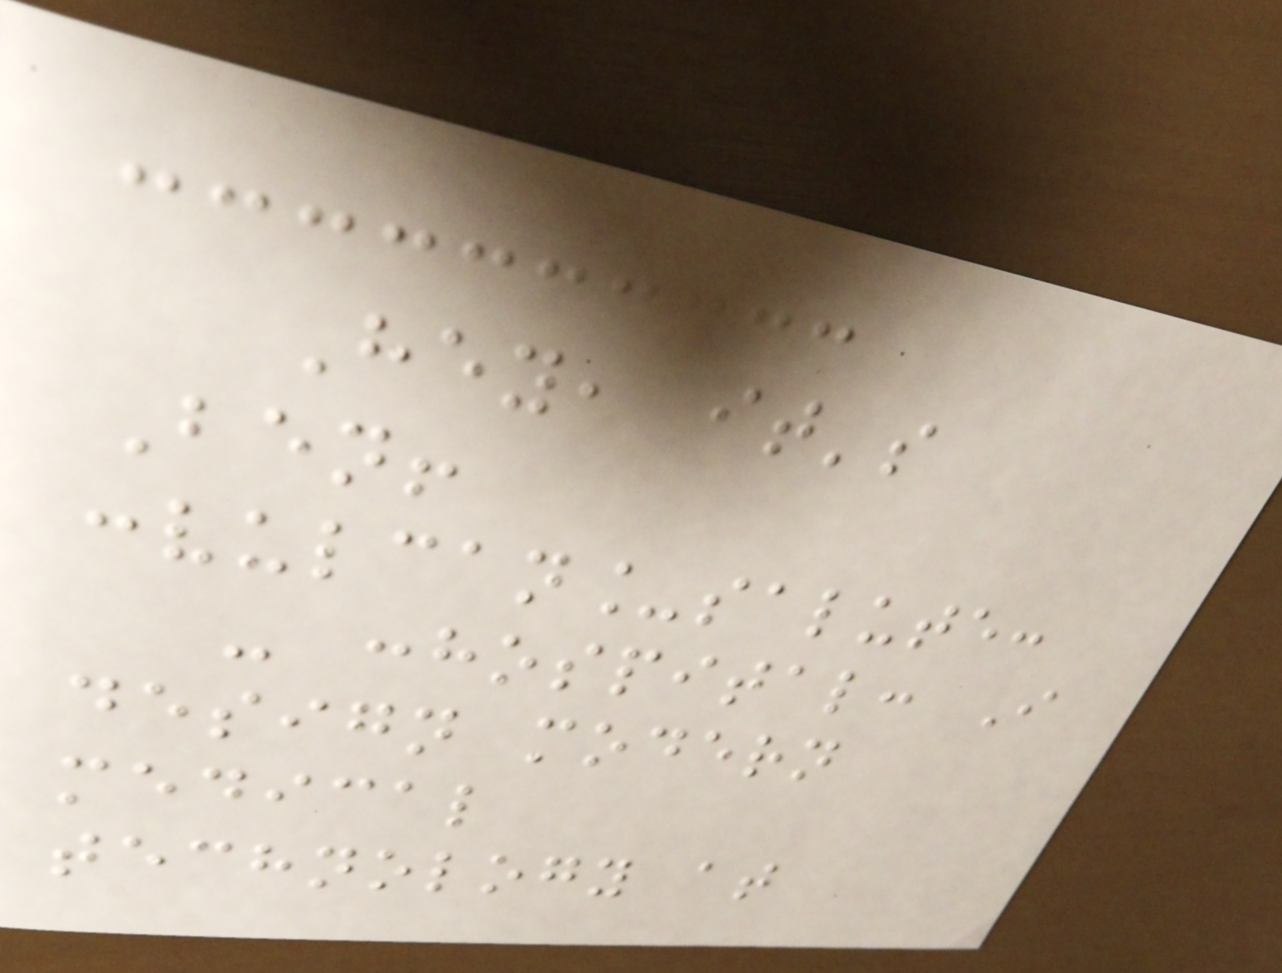Hey, it's
Ben!
:vulcan_salute:
- :hospital: I
design modern
medical
technology at
